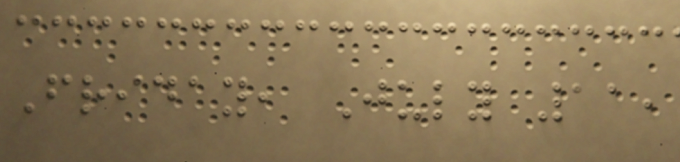Friday, July 11,
